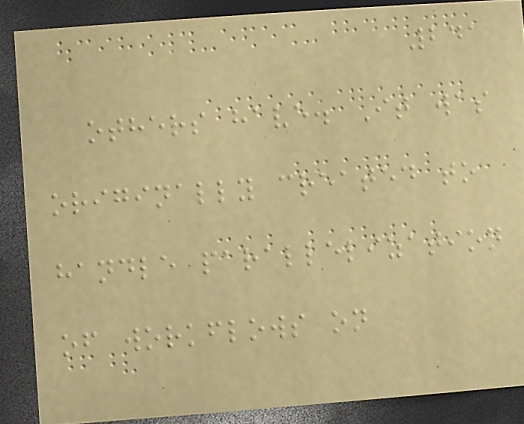241
others have. It was
originally created to
handle parallelization
of workflows on
